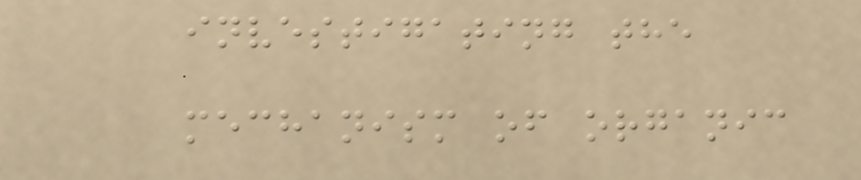investigating the
mechanism of organic
